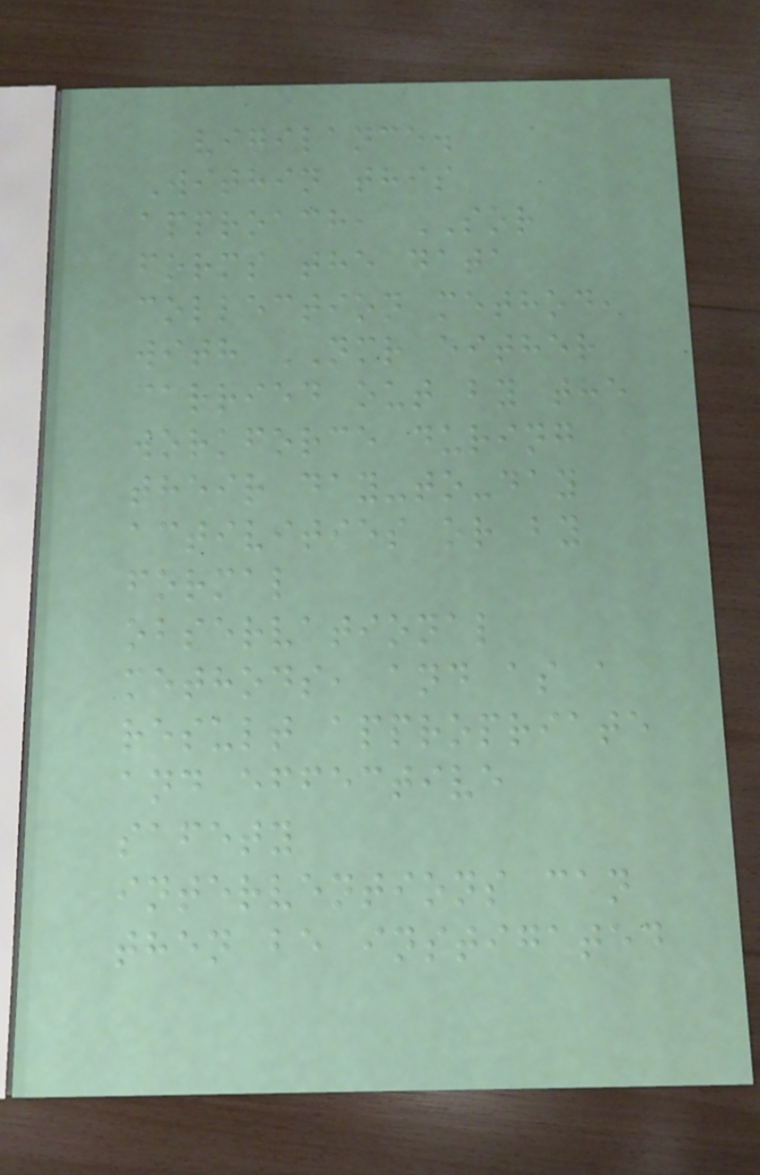vigilance.
Within this
approach, SOR
forms the data
collection method,
with NMR either
carried out by the
workforce during
their day-to-day
activities or by
formal
observational
methods, and as a
result appropriate
and effective
safety
interventions can
then be instigated
